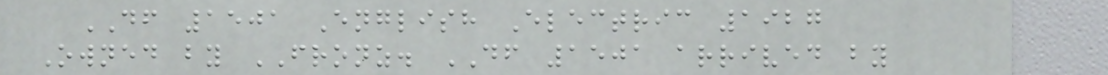DF 1501 English Electric 1927
Owned by FRONZ. DF 1501 arrived by
